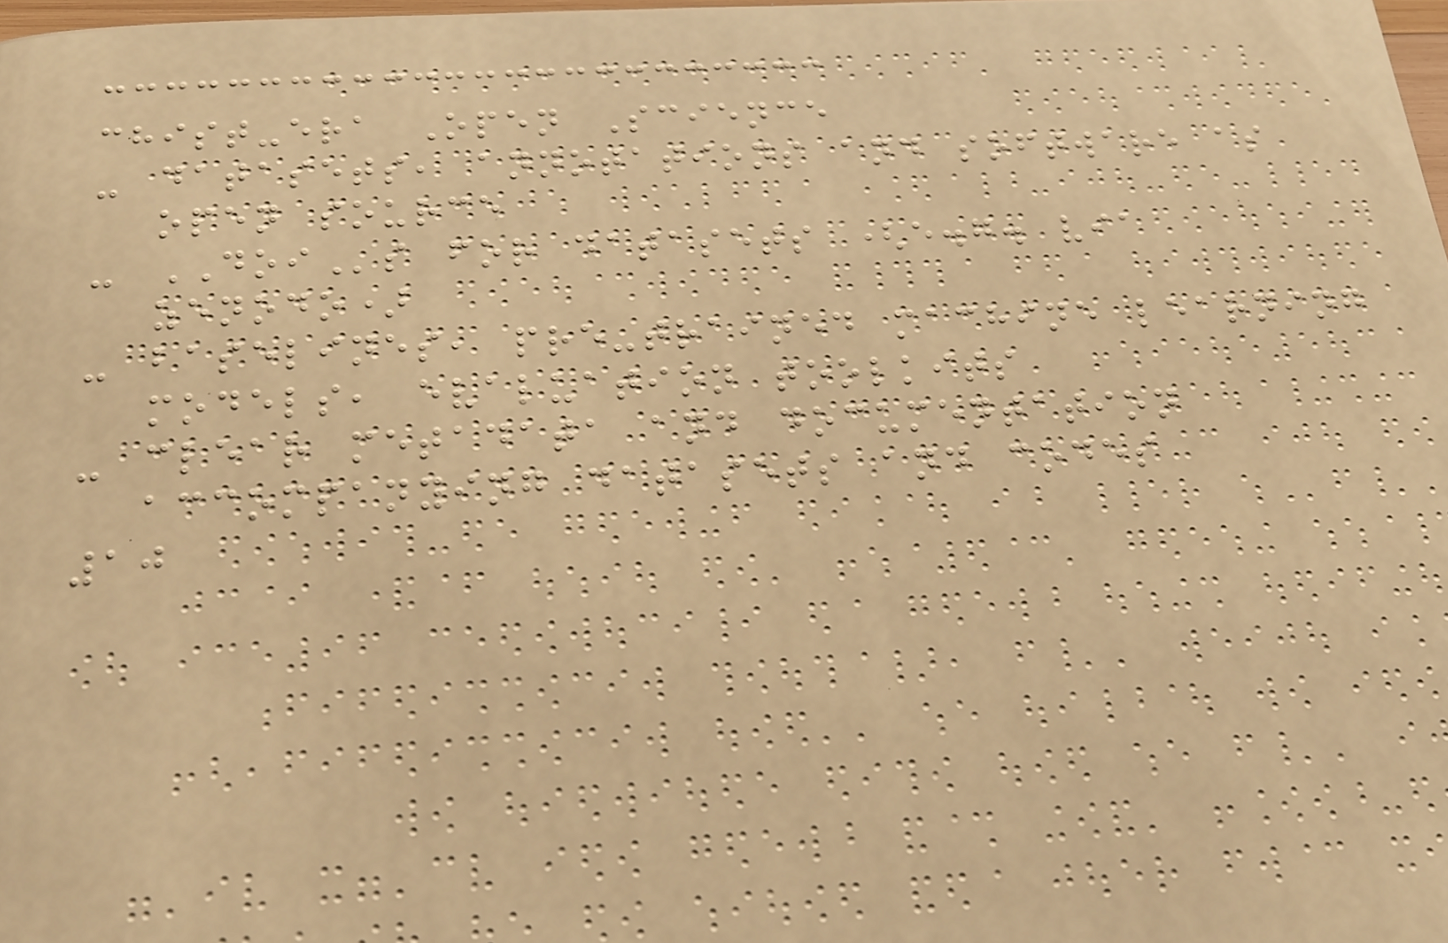chist-era Open Science
- datasets, annotations and software as
open source
- DOIs for datasets (e.g. via
zenodo)
- baselines, pre-trained machine learning
models, evaluation toolkits
- clear metadata and documentation
accompanying datasets and codes
10
